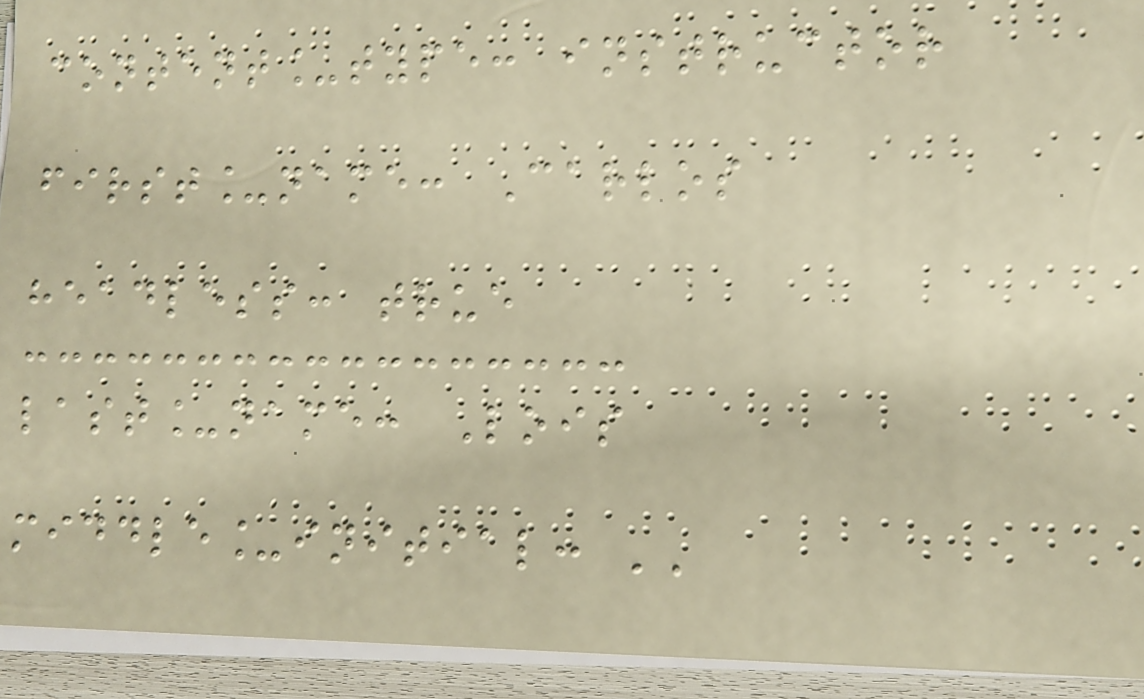content_type: instructor
first_name: Carlos
headless: true
last_name: Lois
middle_initial: ''
